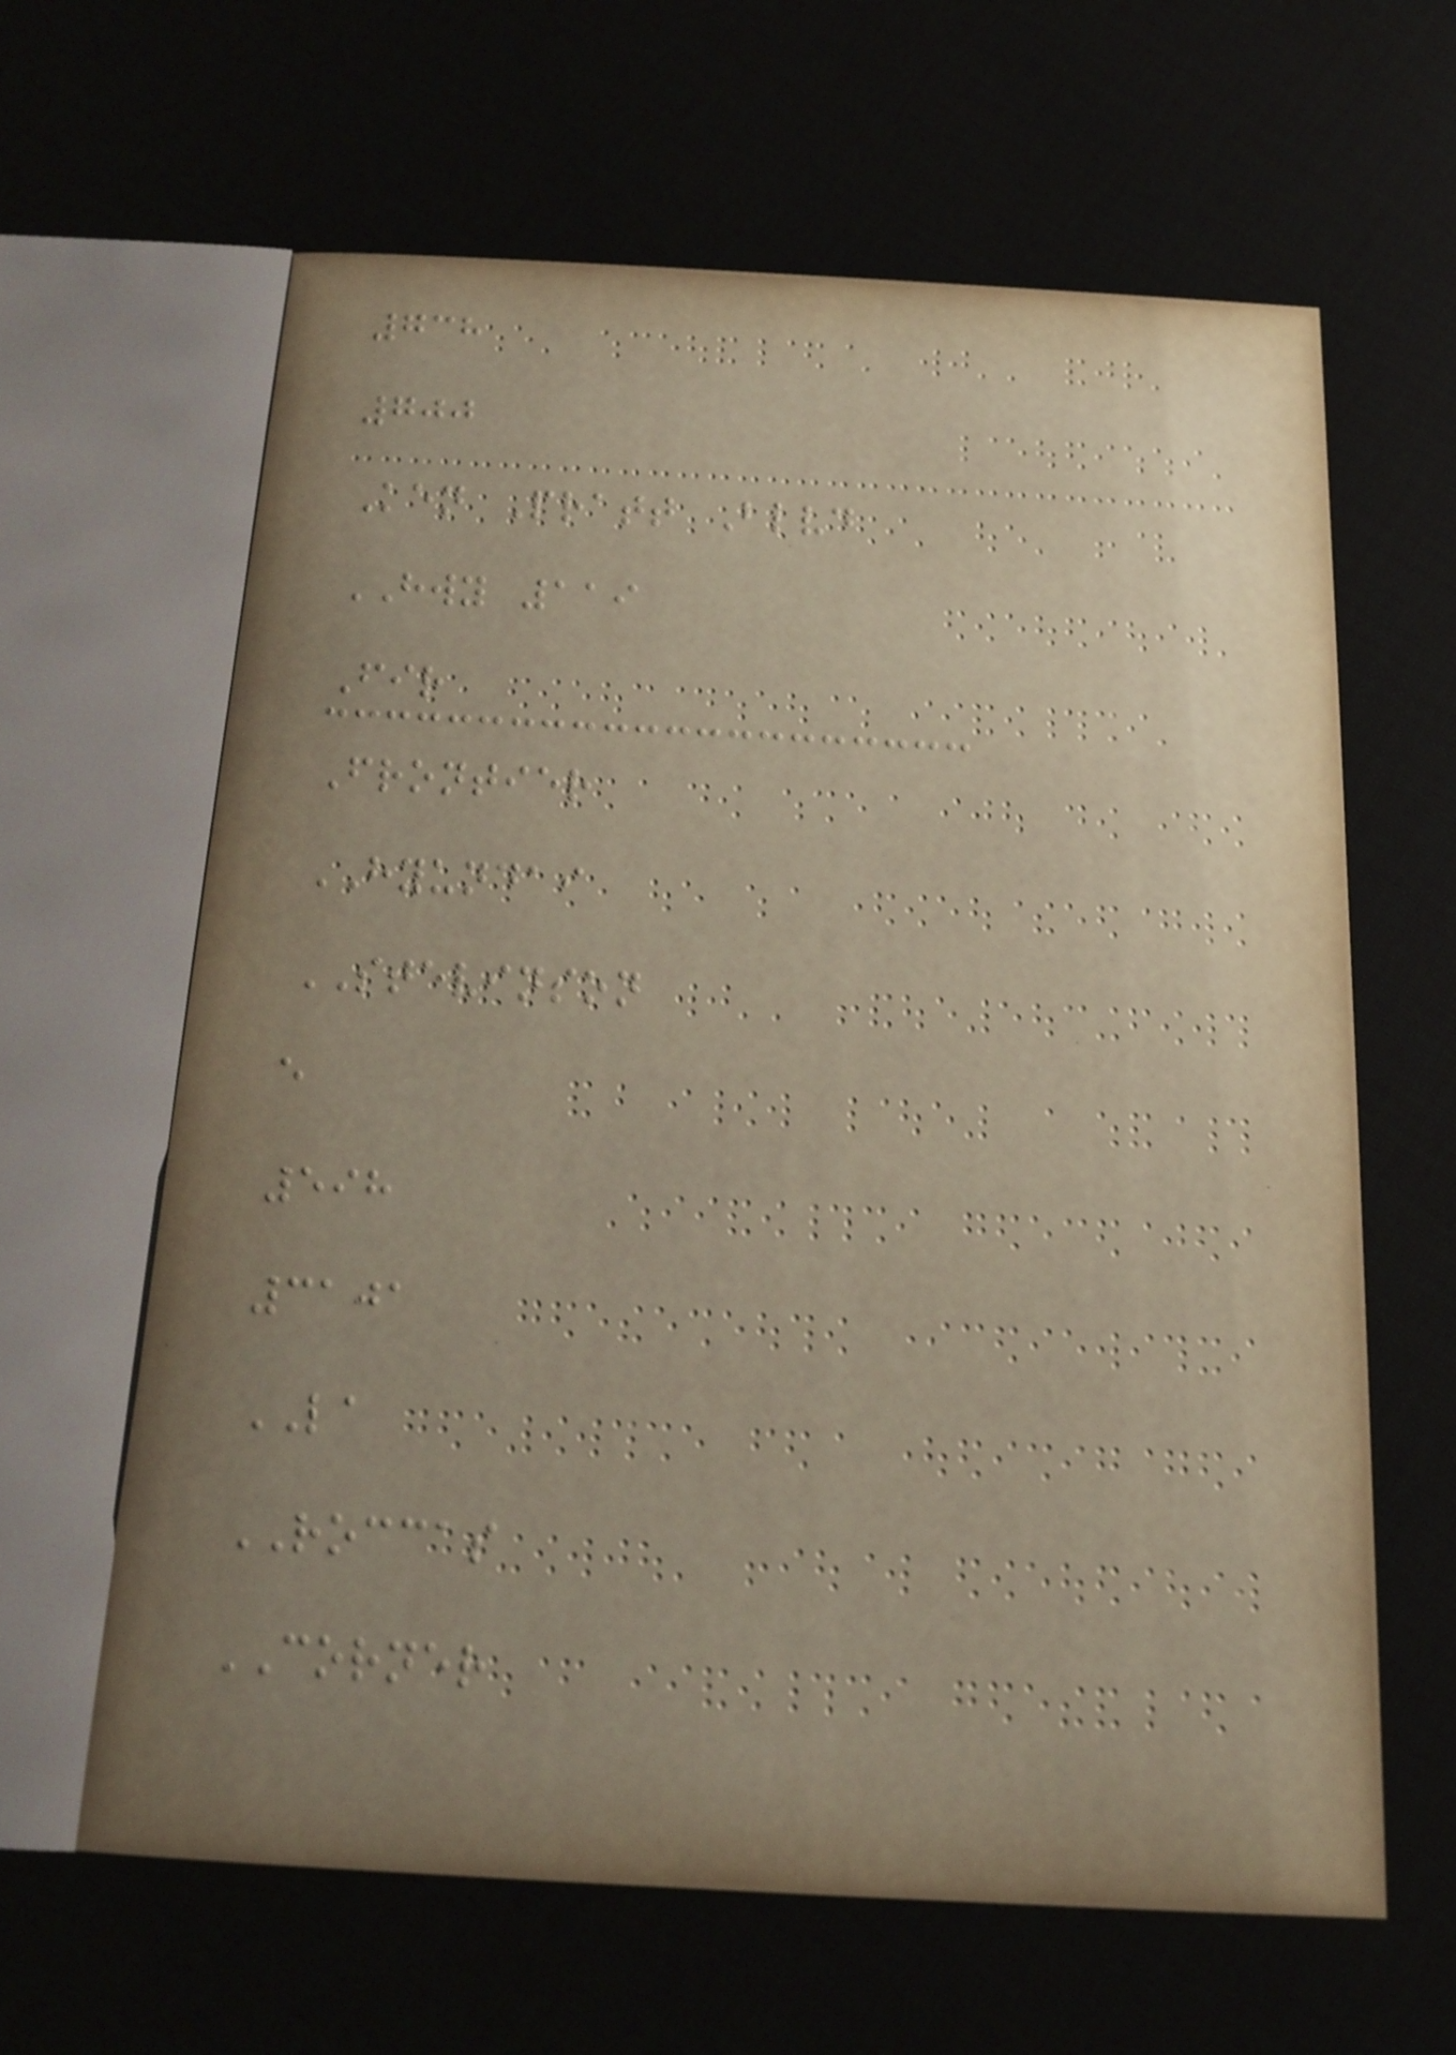738
700
Ken Pratt Blvd
HWY 119
Fir
Frontier
HYUNDAI
STEVINSON
e
598
3101
LA
ROCCAS
CORNER
